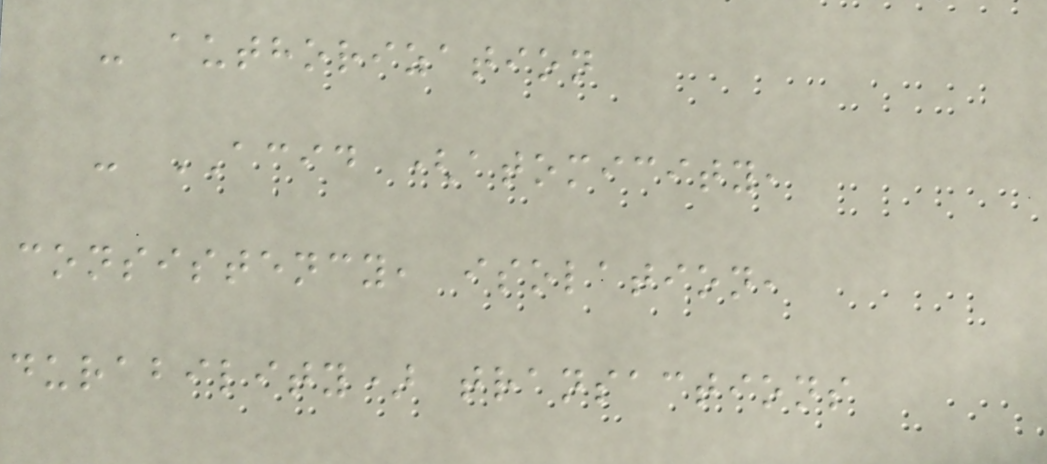- authorization
- ACID (atomicity,
consistency, isolation,
durability) transactions
